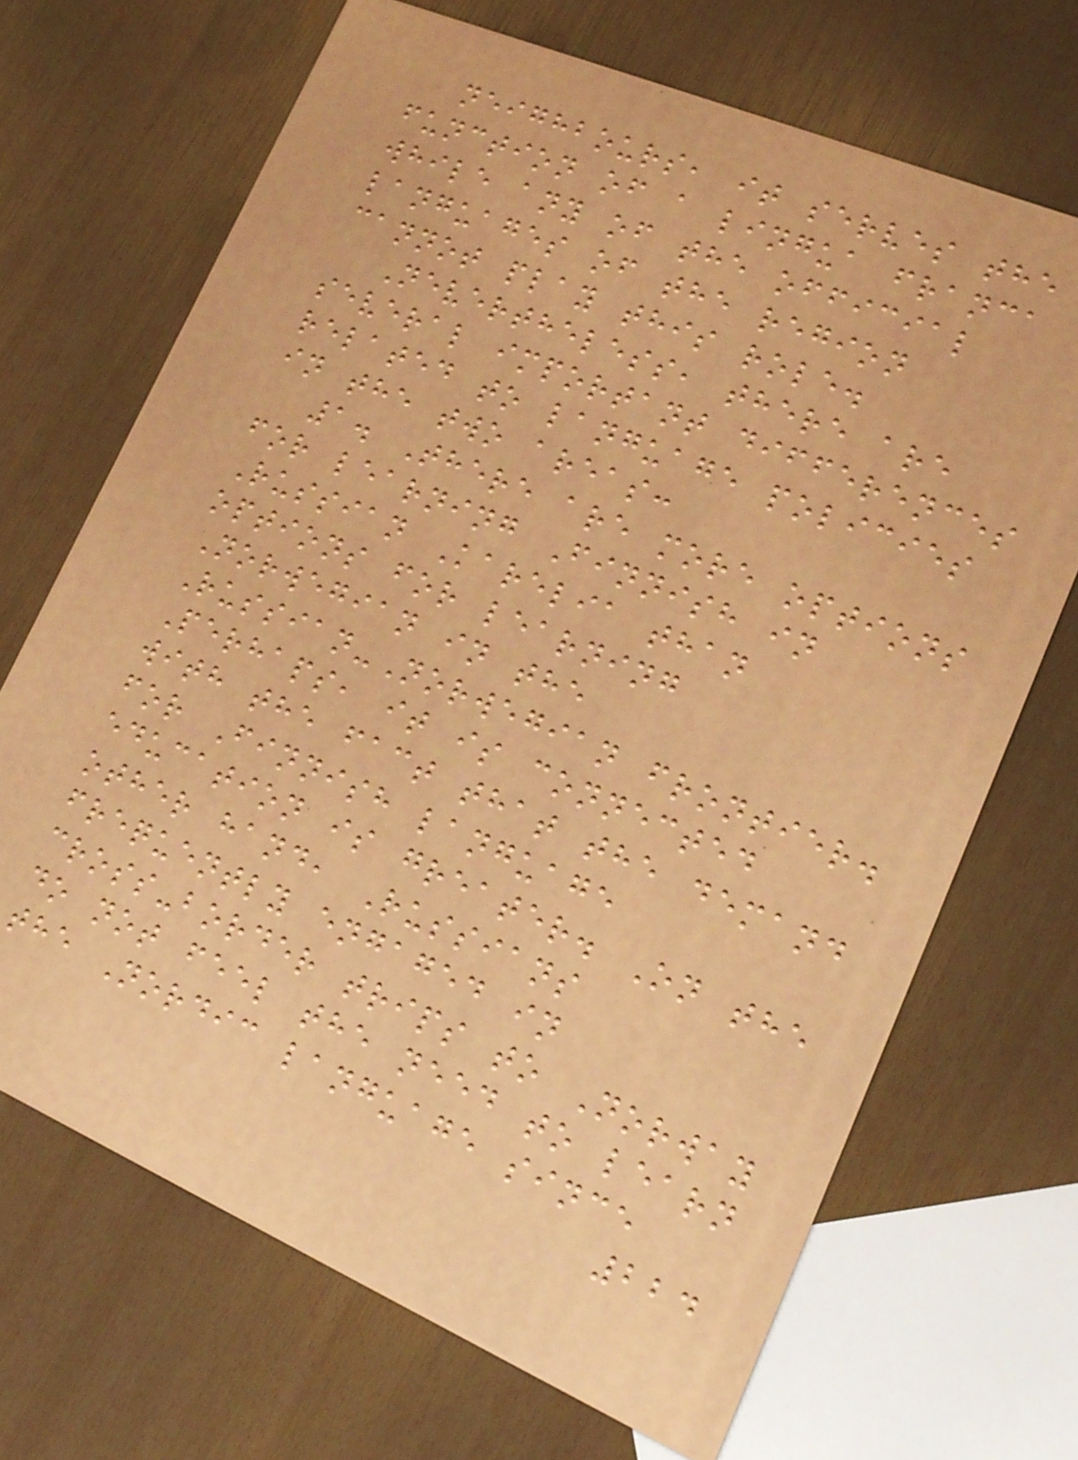neighbours, it serves the
function of a lingua franca
while any of the official
languages of the region
cannot play this role.
Nevertheless, there are
several important differences
related to language policies
in the two areas:
1. There are more options
for learning Finnish in
Russian Karelia than
options for learning
Norwegian in the
Russian-Norwegian frontier.
Perhaps, it is connected
with the fact that the demand
for Finnish language
education is greater. On the
other hand, Russians
frequently engaged in
cross-border trips to Norway
do not feel the need to learn
the Nordic language since
224
